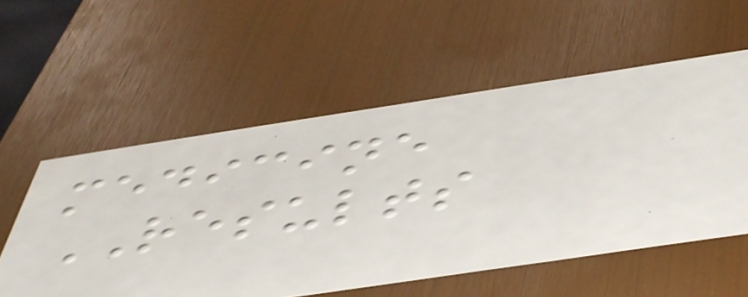medicine
RESULTS
